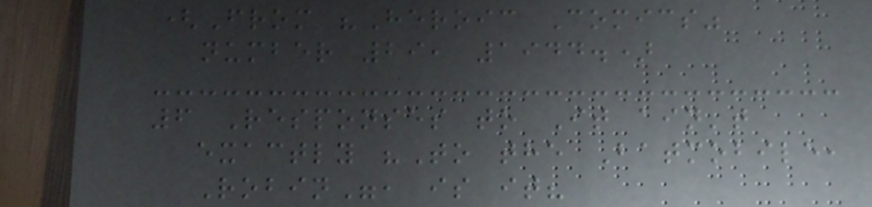(From "Heroic Comics"
number 29, 1944.)
6 Responses to It ain't
exactly "To the Batmobile,
Robin", is it?
